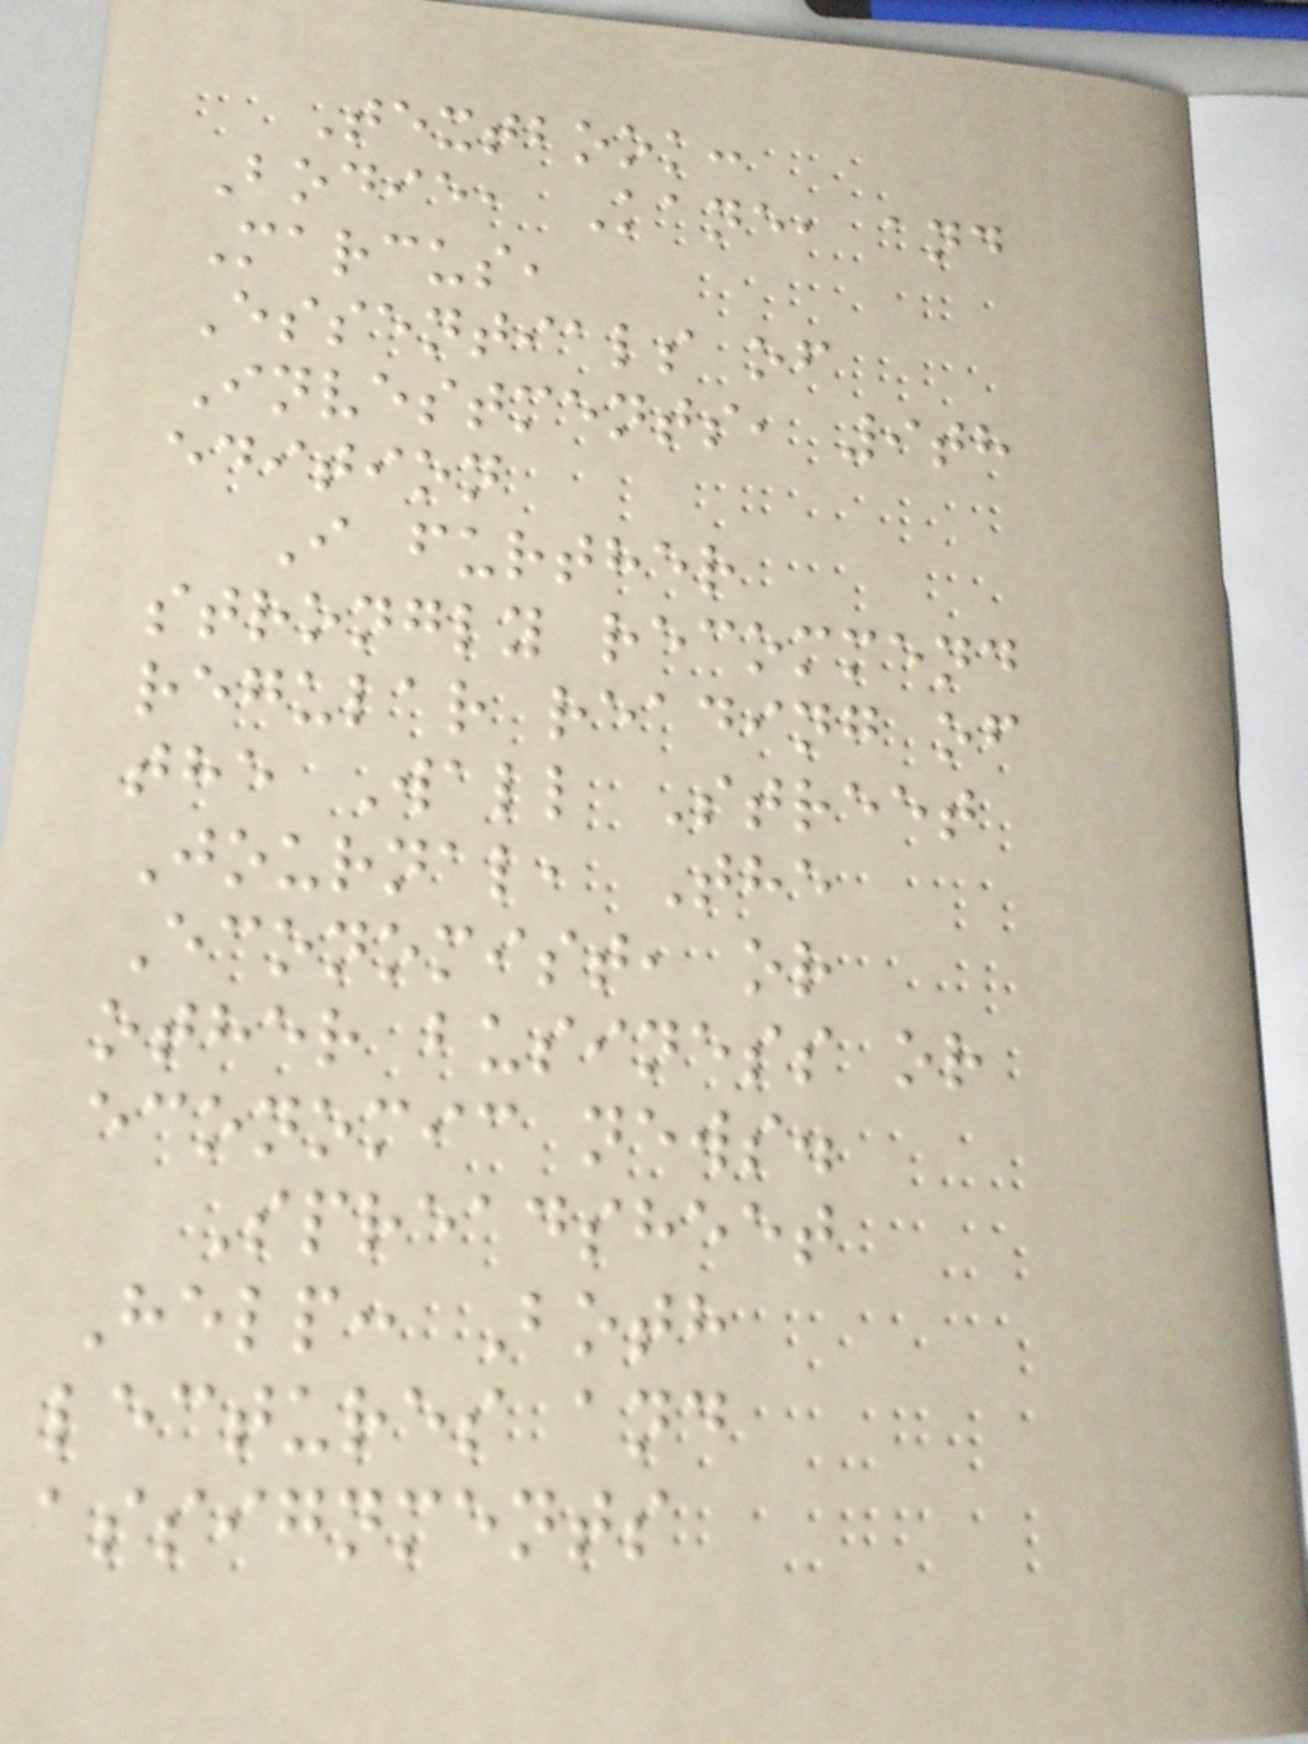Textbook:
Bodie, Kane, and
Marcus,
Essentials of
Investments, 9th
edition
I further
strongly recommend
regular reading of
the Wall Street
Journal, The
Economist, or
other business or
economic news.
Spreadsheet
Help: Both
lectures and
assignments
